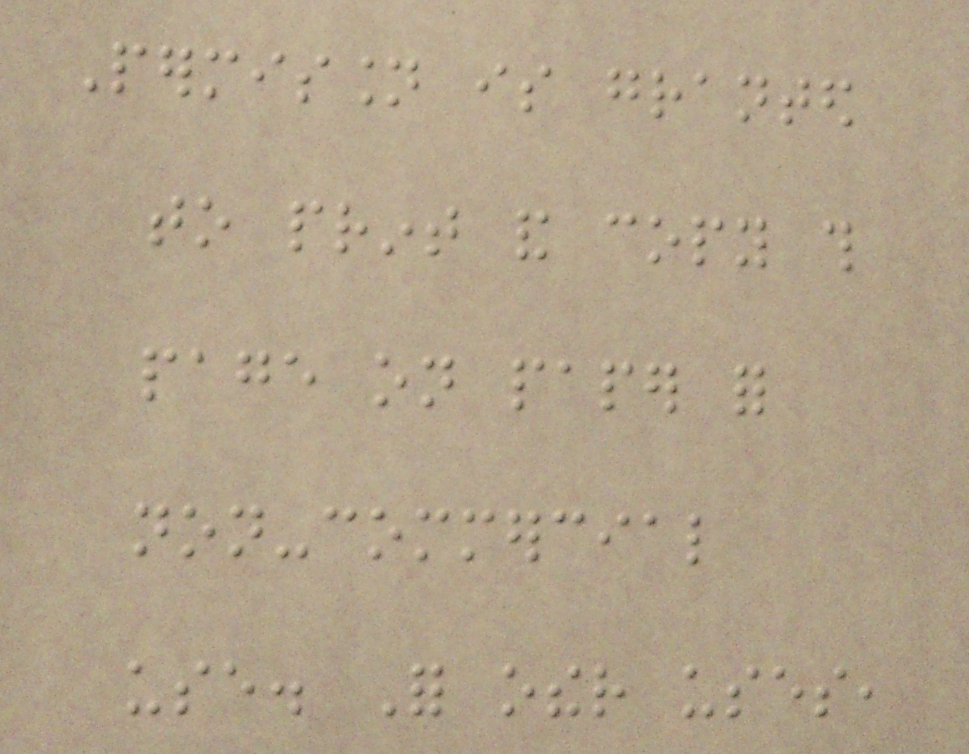Permission is granted
to print and copy this
page on paper for
non-commercial
use. For other uses,
